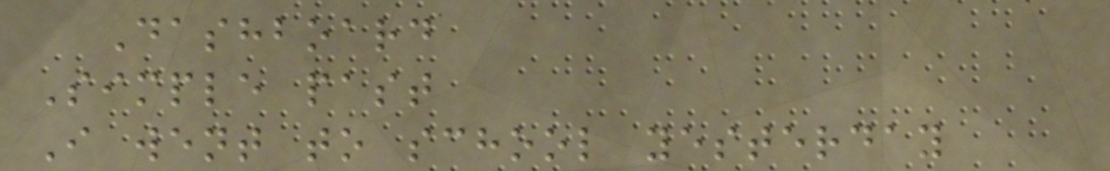Dashboard
Simple past
I went to school yesterday
